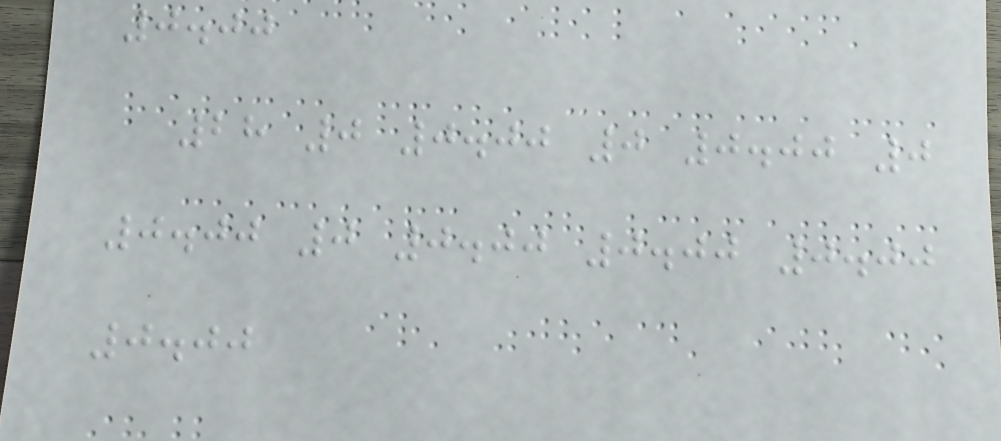0.00
28 0 0.00 0 0.00 0
0.00 0 0.00 0.00 0.00
0.00
